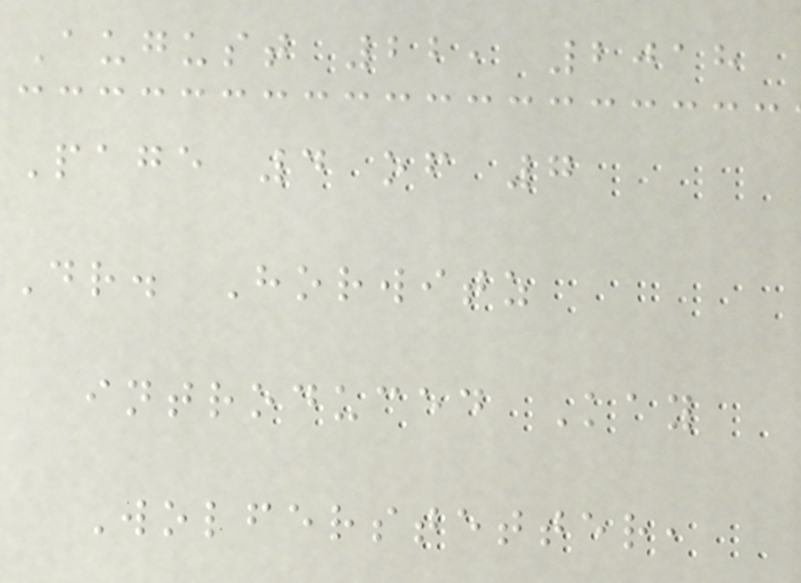August 22, 2018
Page 4 of 7
Dr. Horwitz
introduced Kay
Wolferstetter,
